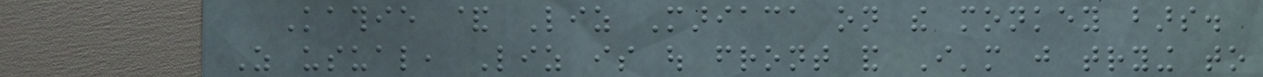Kathie & Liz Mariaca on the monkey bars.
As usual, Liz is out front and I'm just trying to
